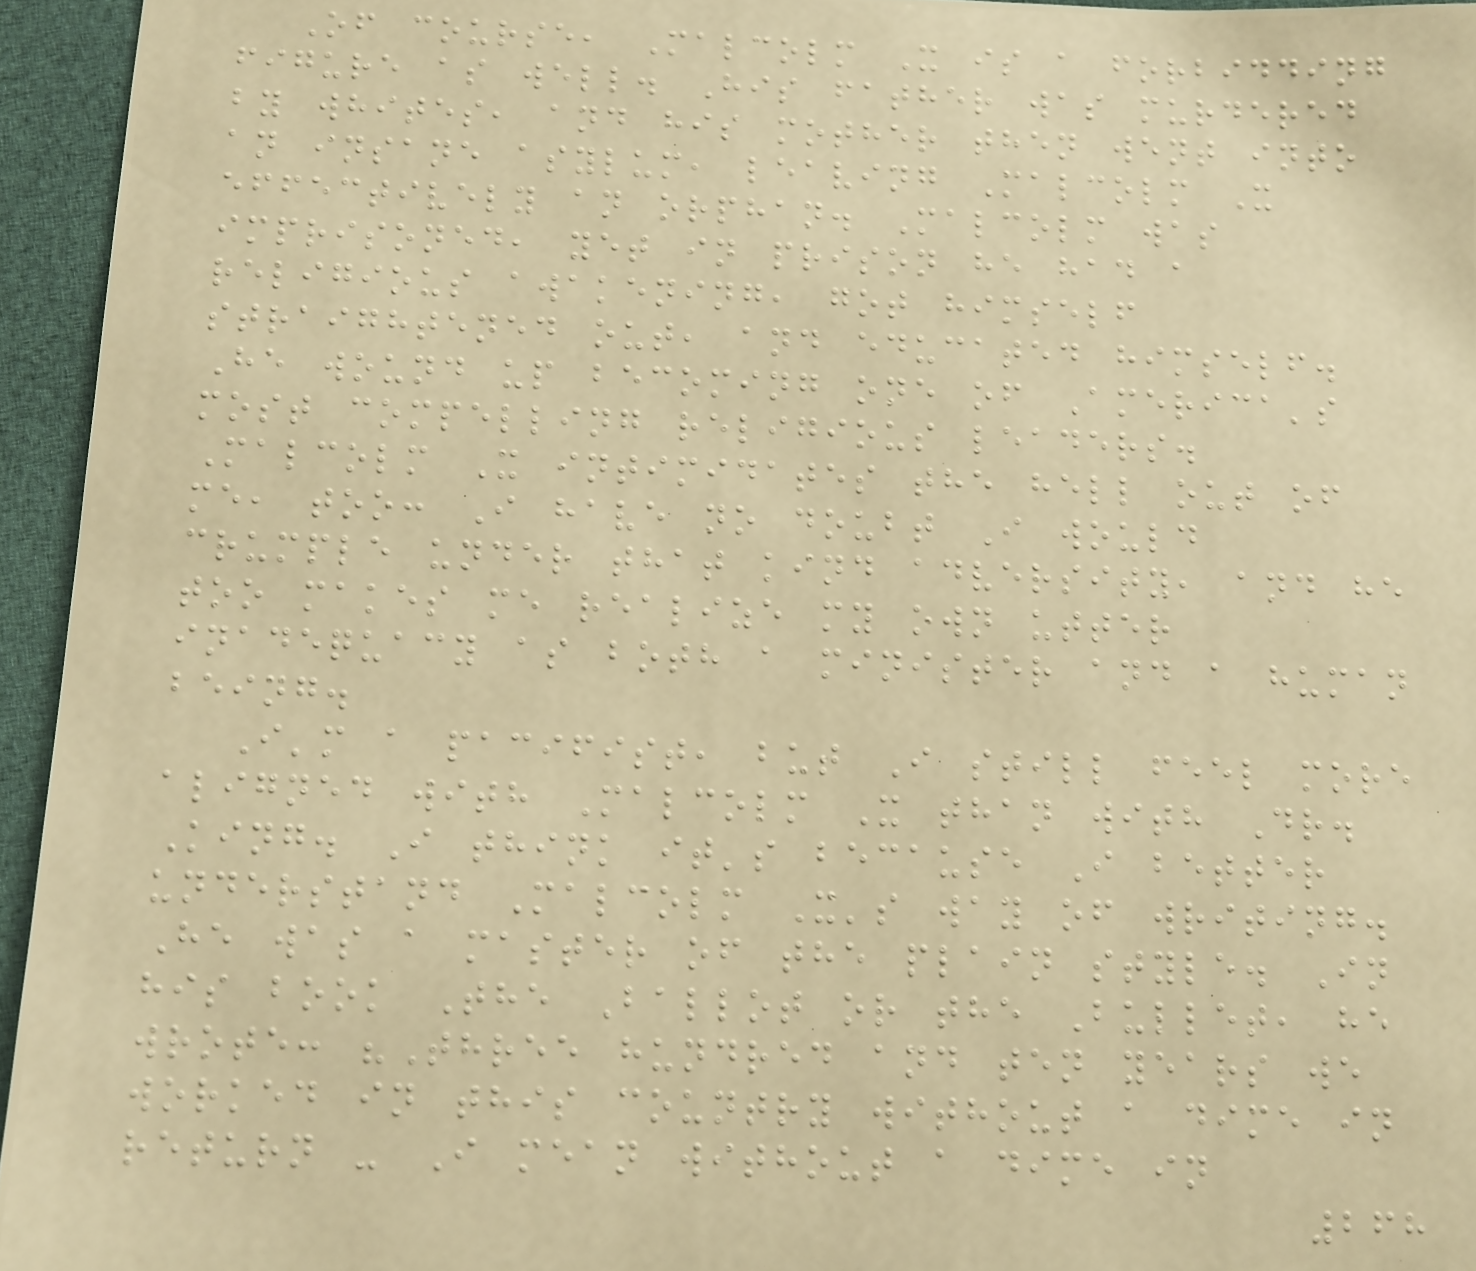Of course, Malcolm X is a forbidding
figure as well. His father was murdered
by whites, and his mother then went into
an insane asylum, leaving Malcolm X
effectively an orphan. Malcolm was
imprisoned, yet in prison he had a
religious awakening, got himself
straightened out, and educated himself.
He wound up becoming one of America's
most compelling religious leaders.
Malcolm X intimidates the hell out of
me, too: I have no doubt I would
crumple under that kind adversity, and he
too makes me realize my own utter
inadequacy as both a minister and a human
being.
I'm a pacifist, but I still feel more
aligned with Malcolm X than with Dr.
King. I think it's because I better
understand Malcolm X's way of writing.
He was a master of the plain style. In
his book The Ballot or the Bullet, he
wrote: "Three hundred and ten years we
worked in this country without a dime in
return - I mean without a dime in
268
